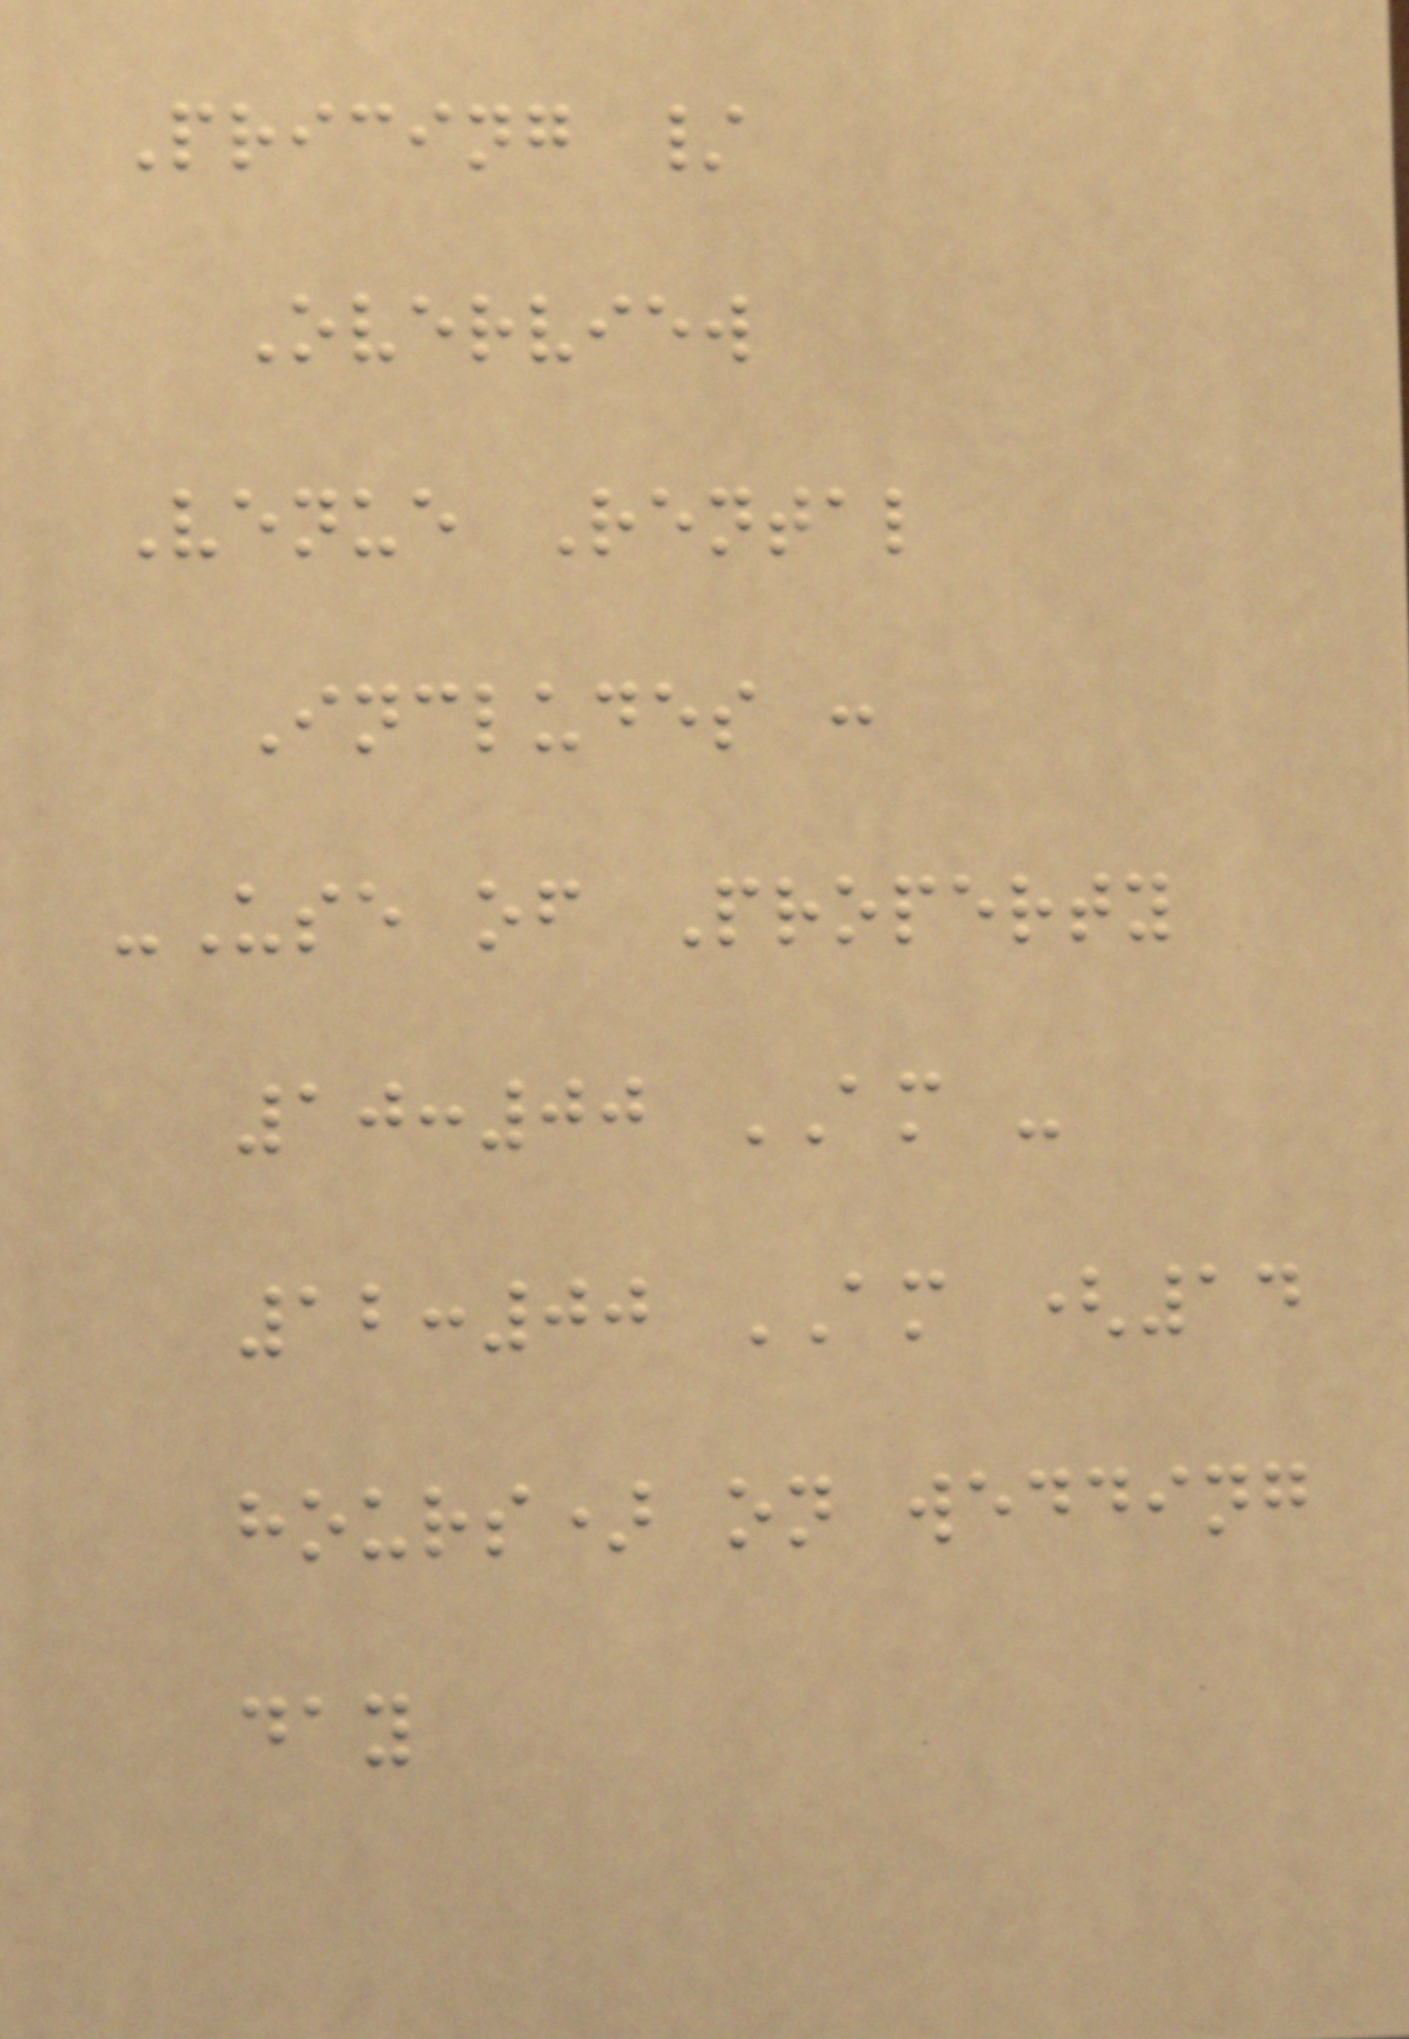Pricing /
Overview
Venue Rental
Includes :
-Use of Property
10:00 AM -
12:00 AM (14
hours) on wedding
day
